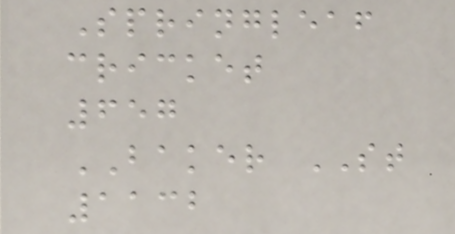Springleaf
cricket
657
BAKER ST
1132
